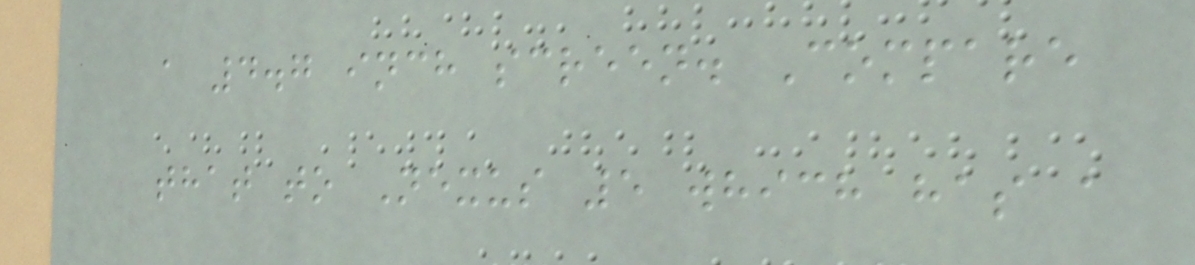a 4.7 inch screen. Compare
that to Nexus 5 which has a
